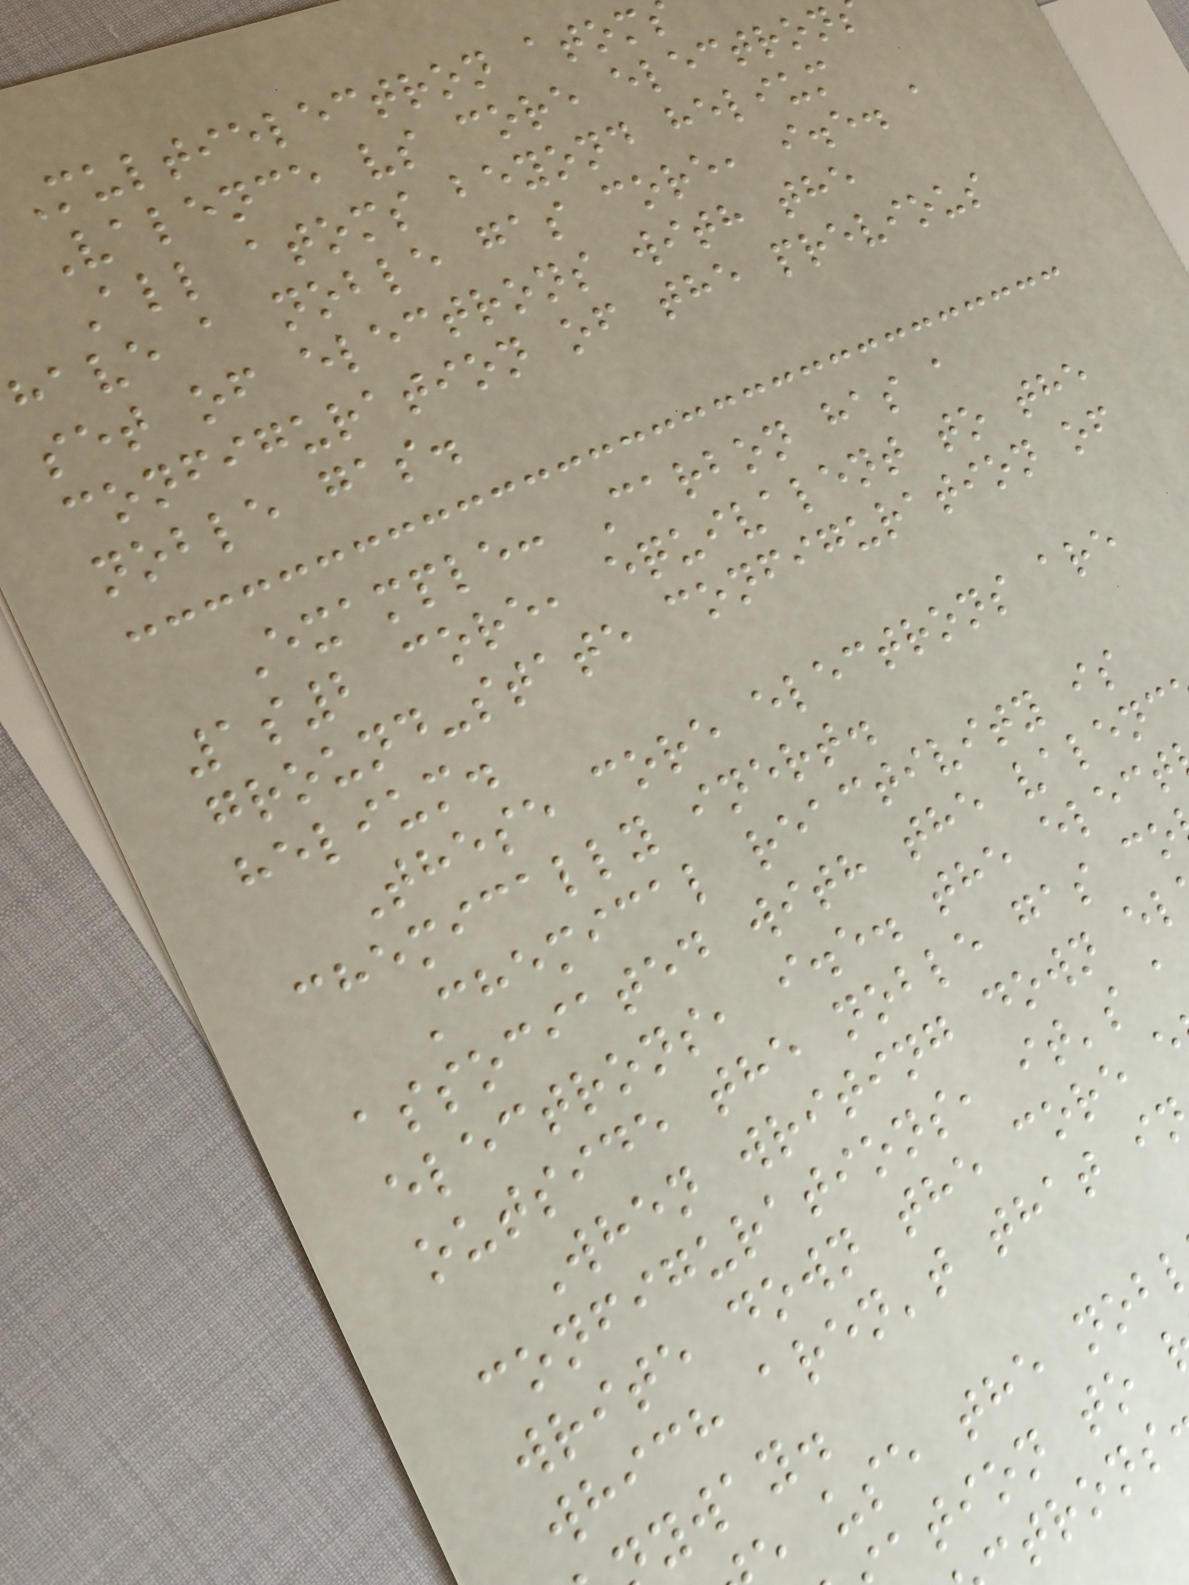Multielectron atom
Valence vs core electron
All atoms beyond helium
have a noble gas core, i.e. a
set of electrons with the
configuration of the previous
noble gas.
Example: Carbon has a
1s2 core, equivalent to the
ground-state configuration of
helium.
These core electrons are
chemically inert.
Chemical reactivity is
associated with the valenc
electrons, i.e. the elect
outside the noble gas co
When writing down el
configurations, it's a
write down the core e
which aren't that i
yway.
use the nob
ation to
